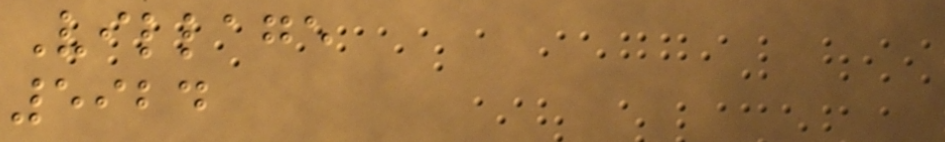Village
5924
